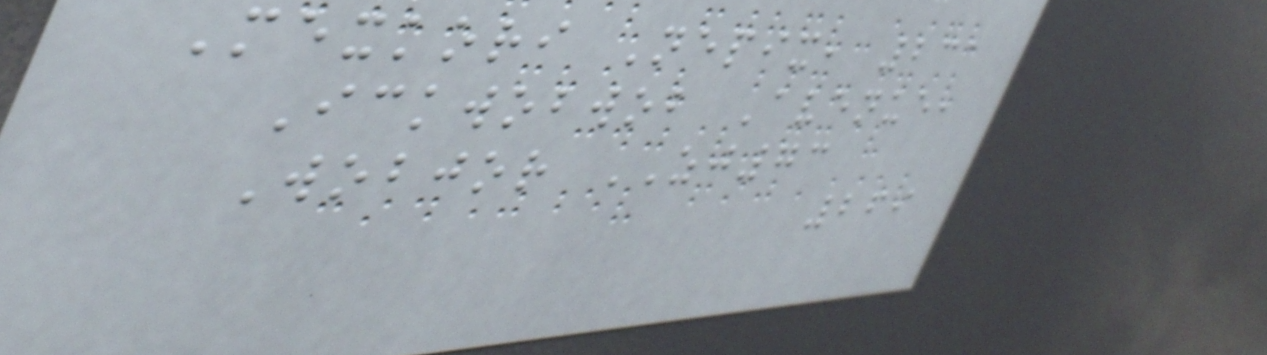Mexkori Nepix, 231
Ickwobwob Avenue,
Wobjor ZJ73
269
